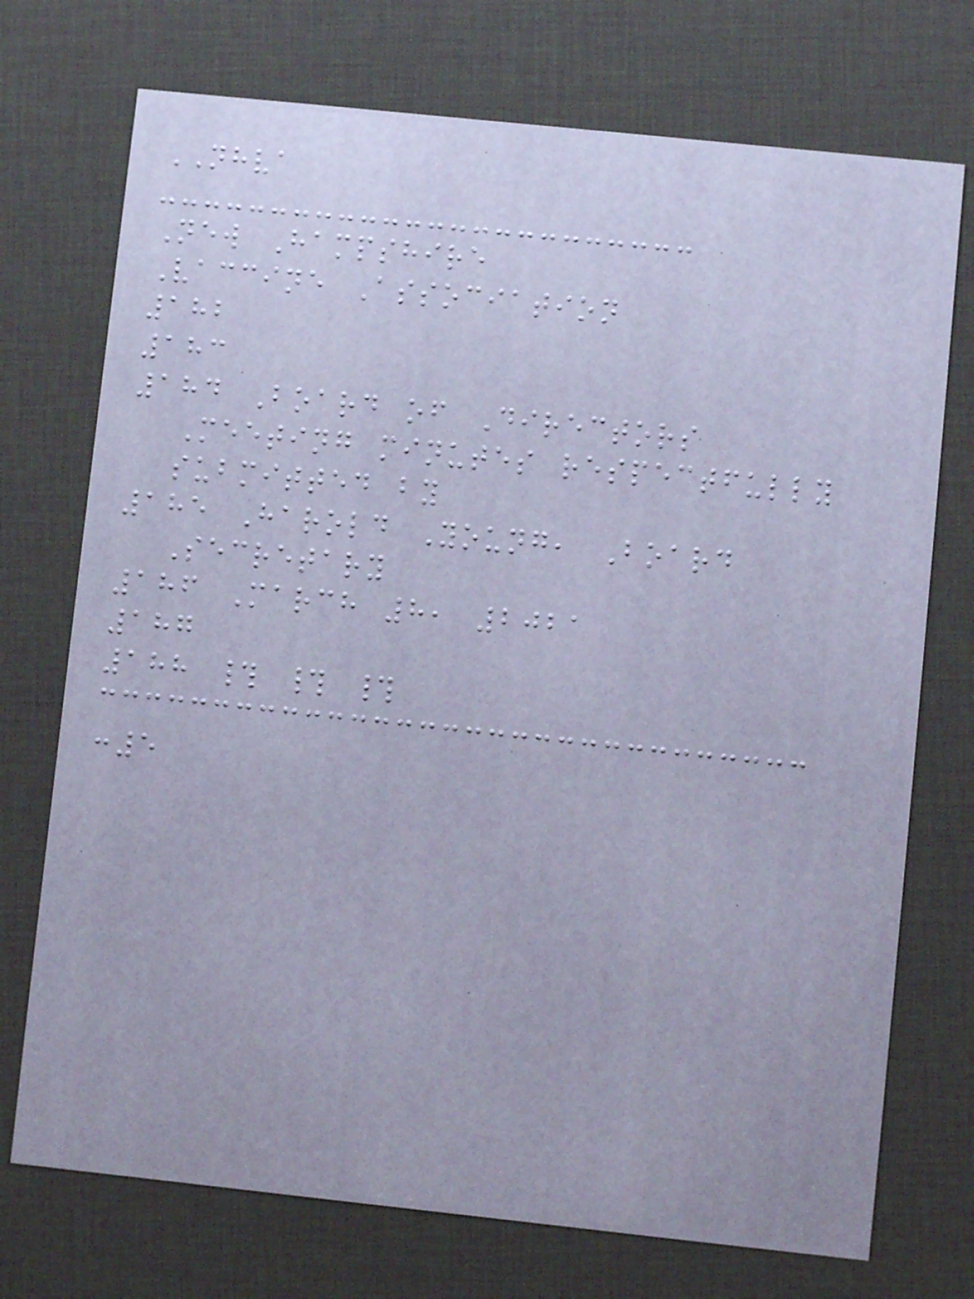NHVA
New Hampshire
Vaccine Association
182
183
184 Board of Directors
Meeting minutes respectfully
submitted by
185 Harold Young, Board
Secretary
186 March 8, 2021
187
188 # # #
:5
